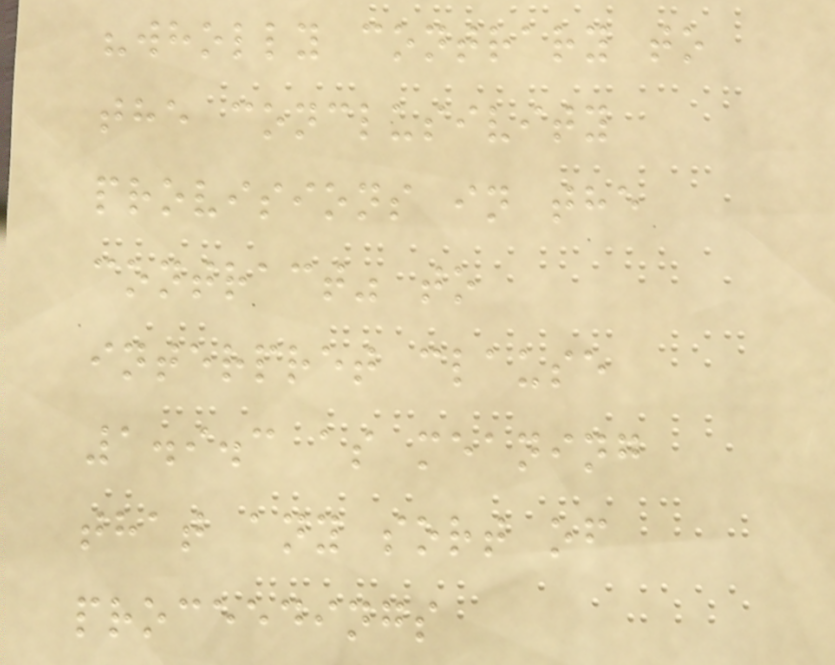"wholly contrary to
the conclusivity
provisions in the
contract" to
interpret clause
1.9.3 as meaning
that any sort of
proceedings
